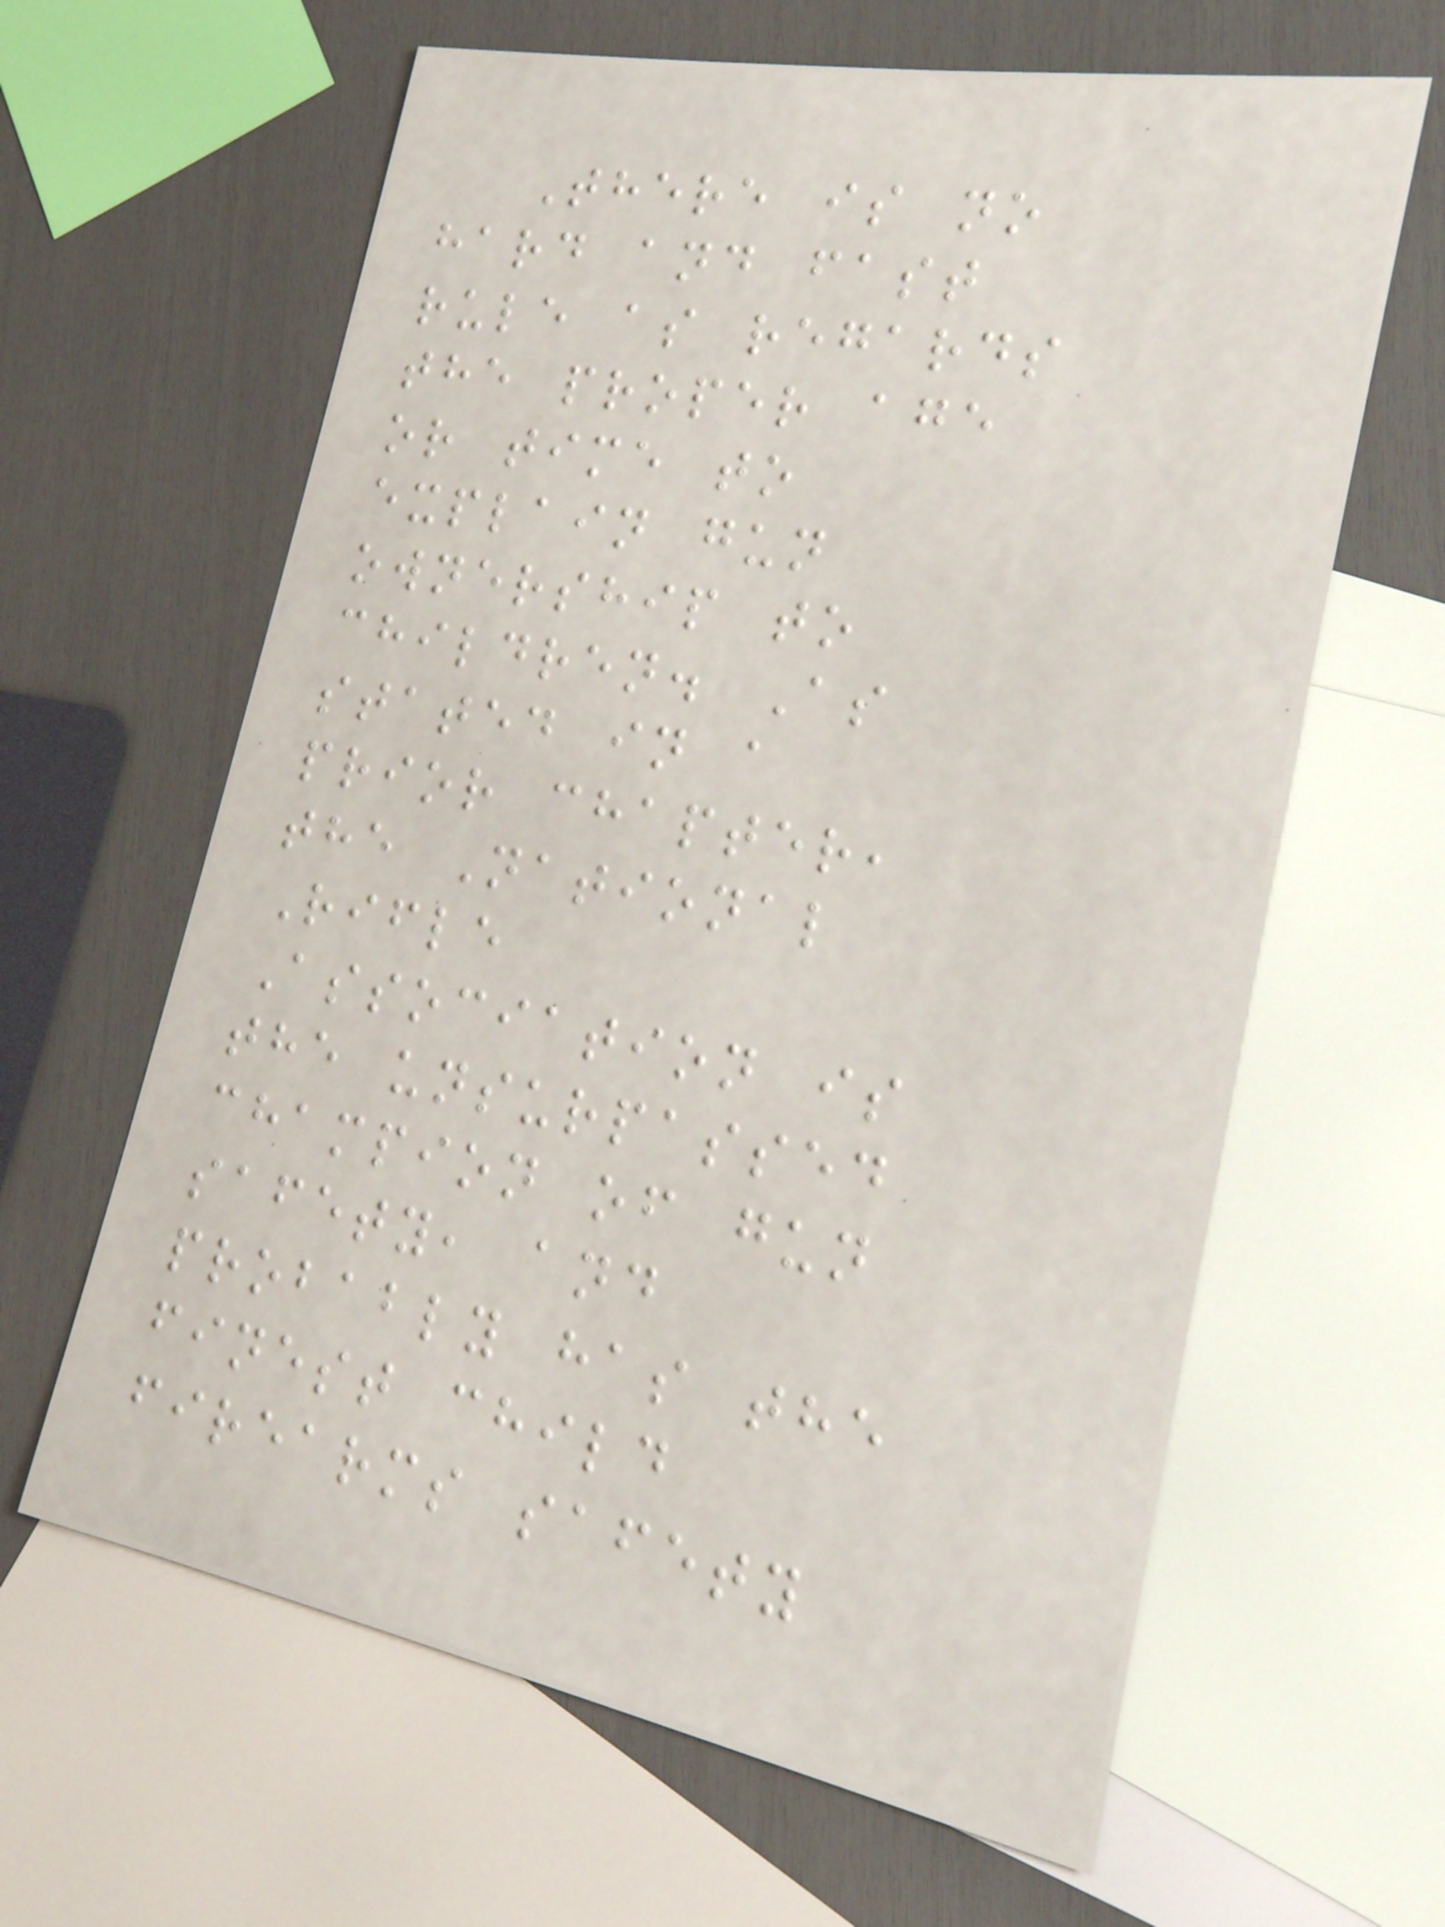There is no
hard and fast
rule as regards
the proper age
or time to
explain gun
ownership to
children. As
stated in a
prior chapter,
the National
Rifle
Association is
the unsurpassed
champion of gun
safety, and
probably has the
finest child
firearms safety
